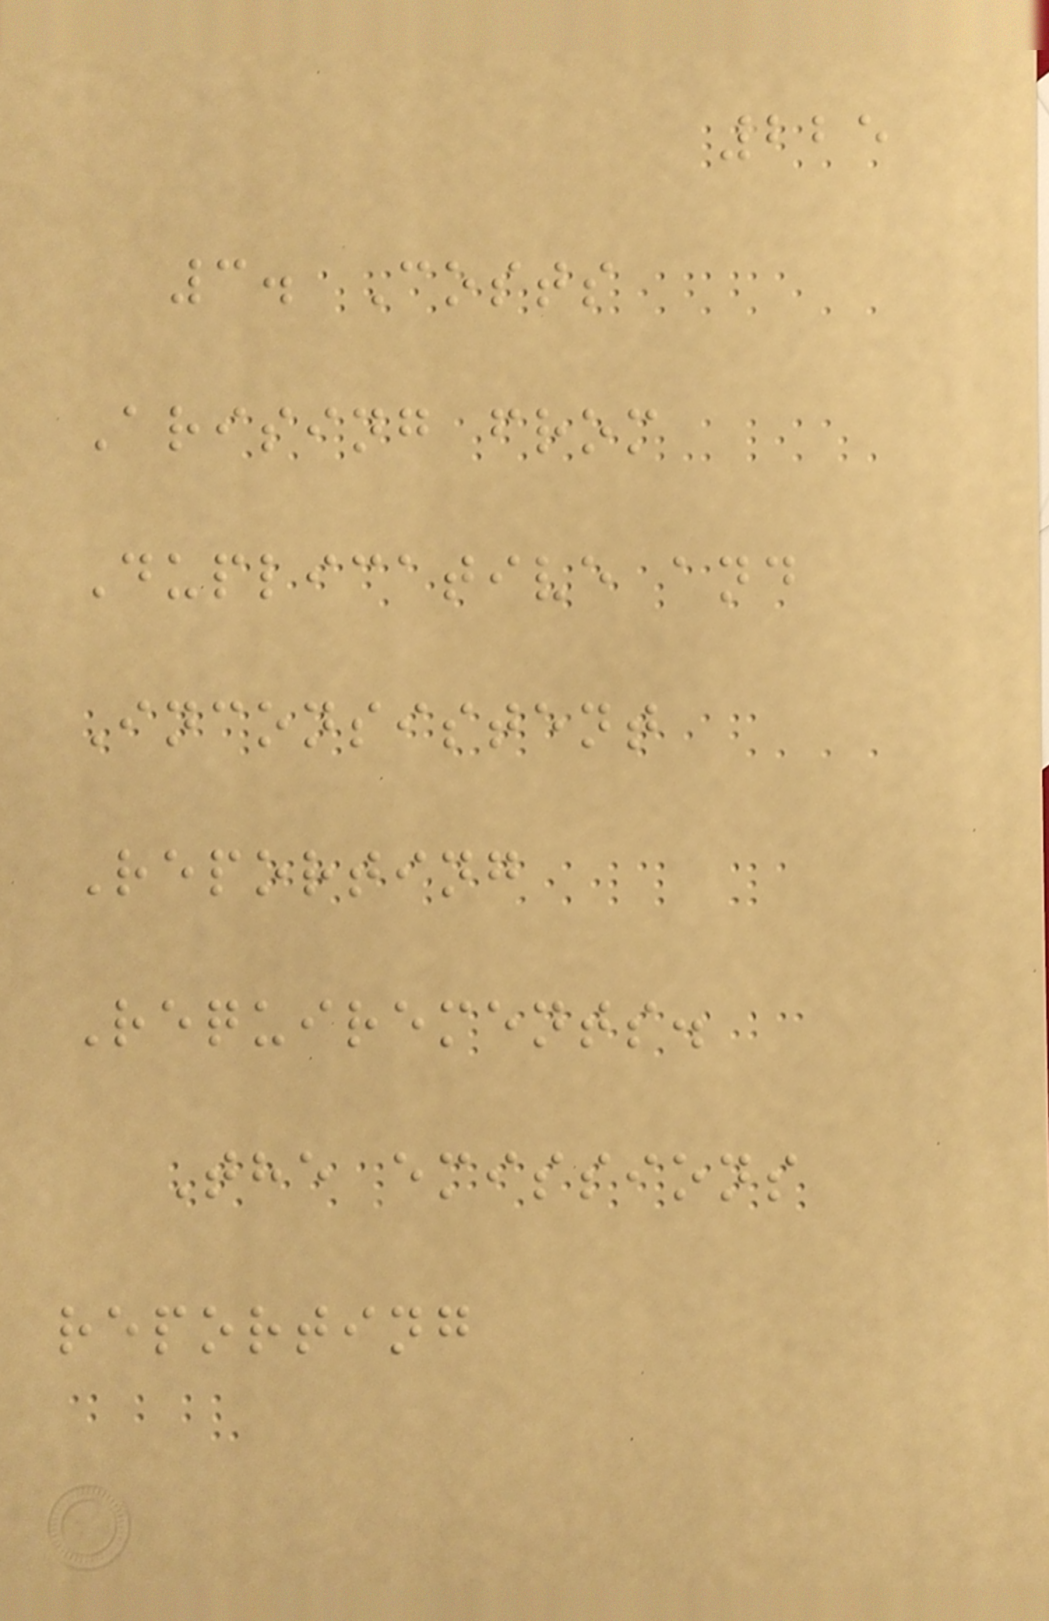225
3. Costs
Arising from
Duplicative and
Inconsistent
Reporting
Requirements.
The emissions
reporting
